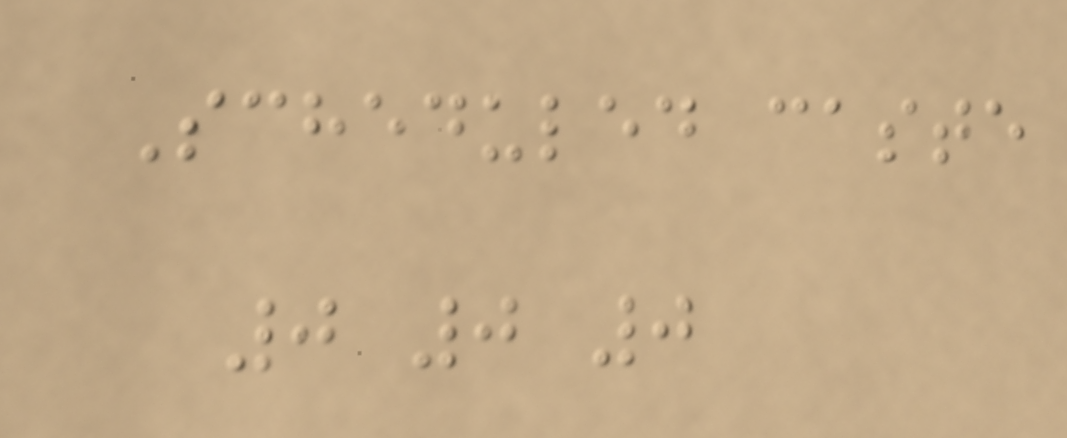Scheduled caste
0 0 0
